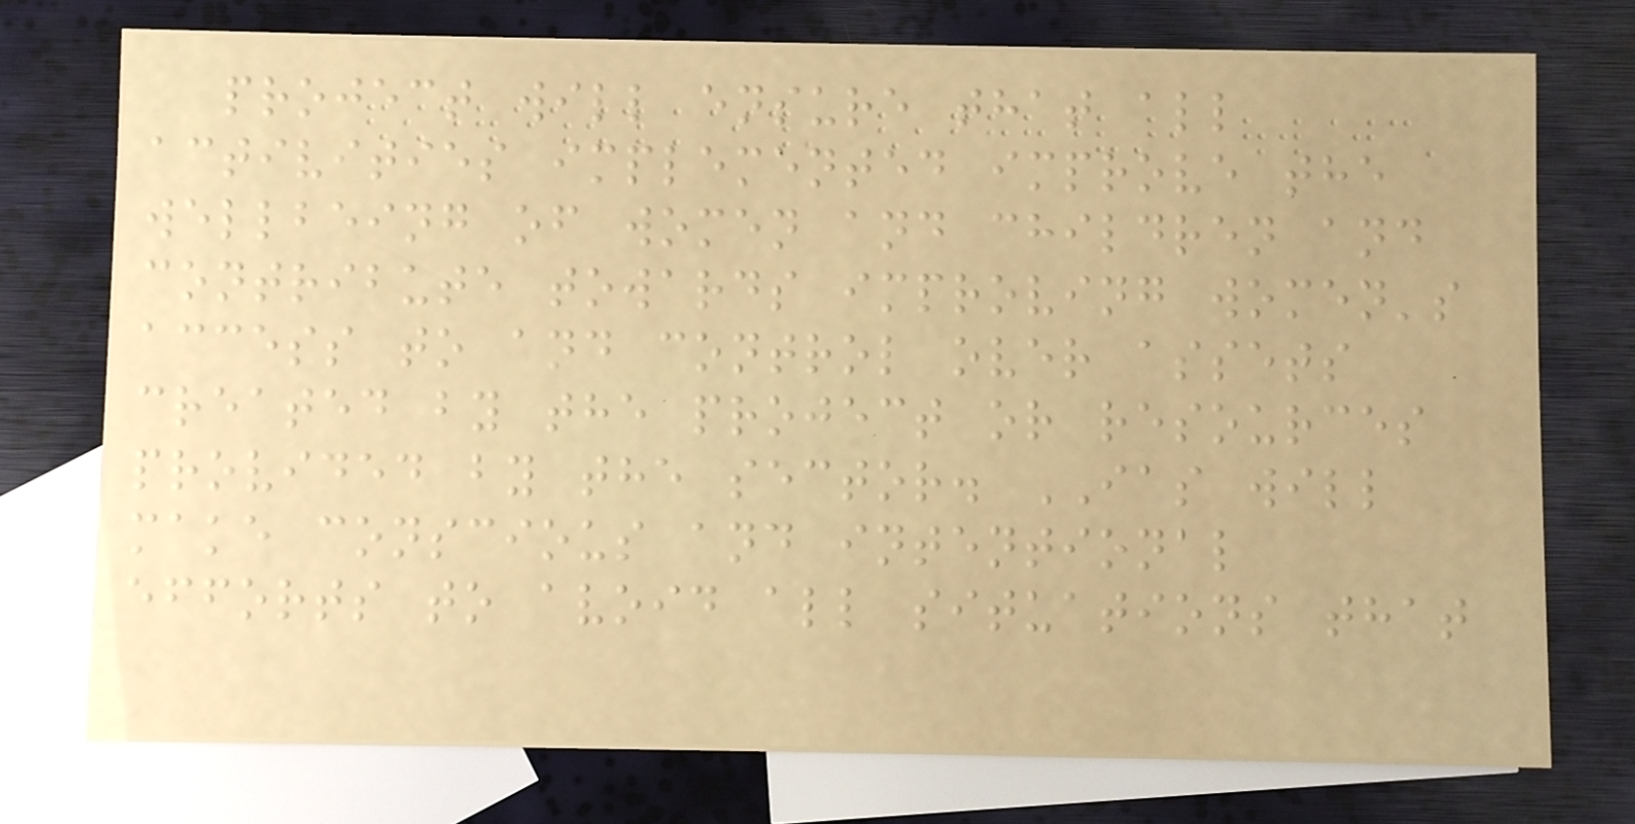project will ensure that all
activities implemented improve the
wellbeing of women and children and
contribute towards improving women's
access to and control over assets
created by the project or resources
provided by the sector. IAS will
make conscious and intentional
efforts to avoid all situations that
